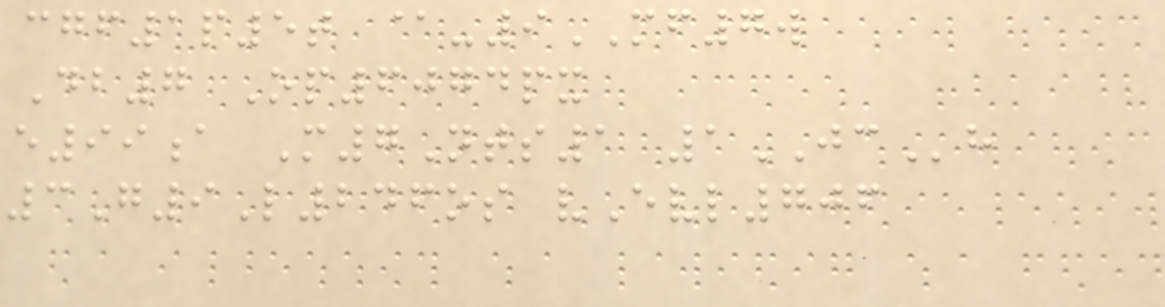cgf1p5t @-9MF7w
Db7 Op6074px
e99a M7Nts1 1JCh
3G9L246os vEvl706
